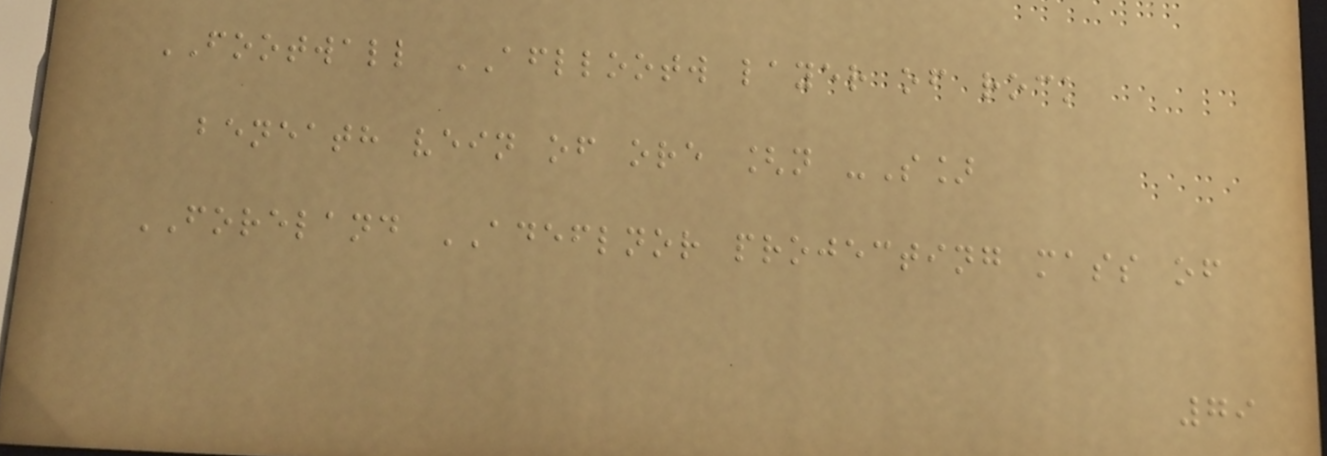FOOTWALL AFLLOOTW layer of rock
beneath vein of ore [n -S]
FORELAND ADEFLNOR projecting mass of
79
